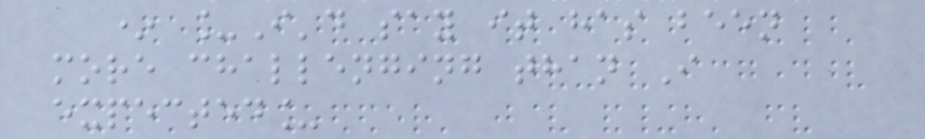* _I'd say it has been
more challenging than I
expected_
